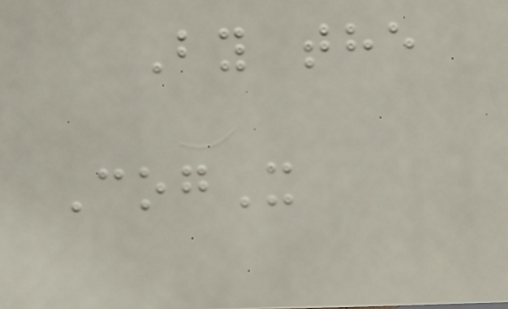By the
CogX
